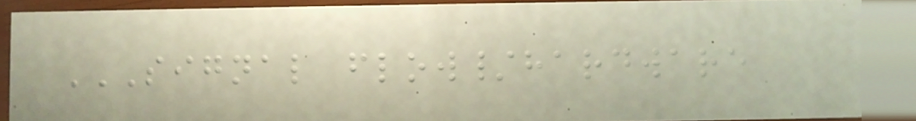SIGNAL FLOW/HARDWARE
